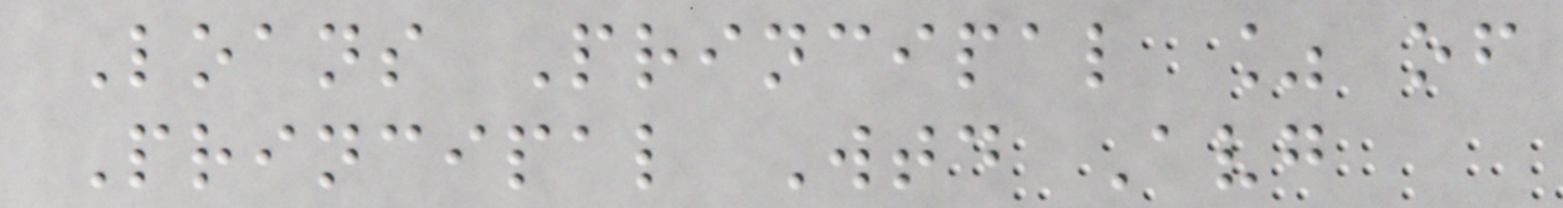Loans Principal % of
Principal Wtd Avg
